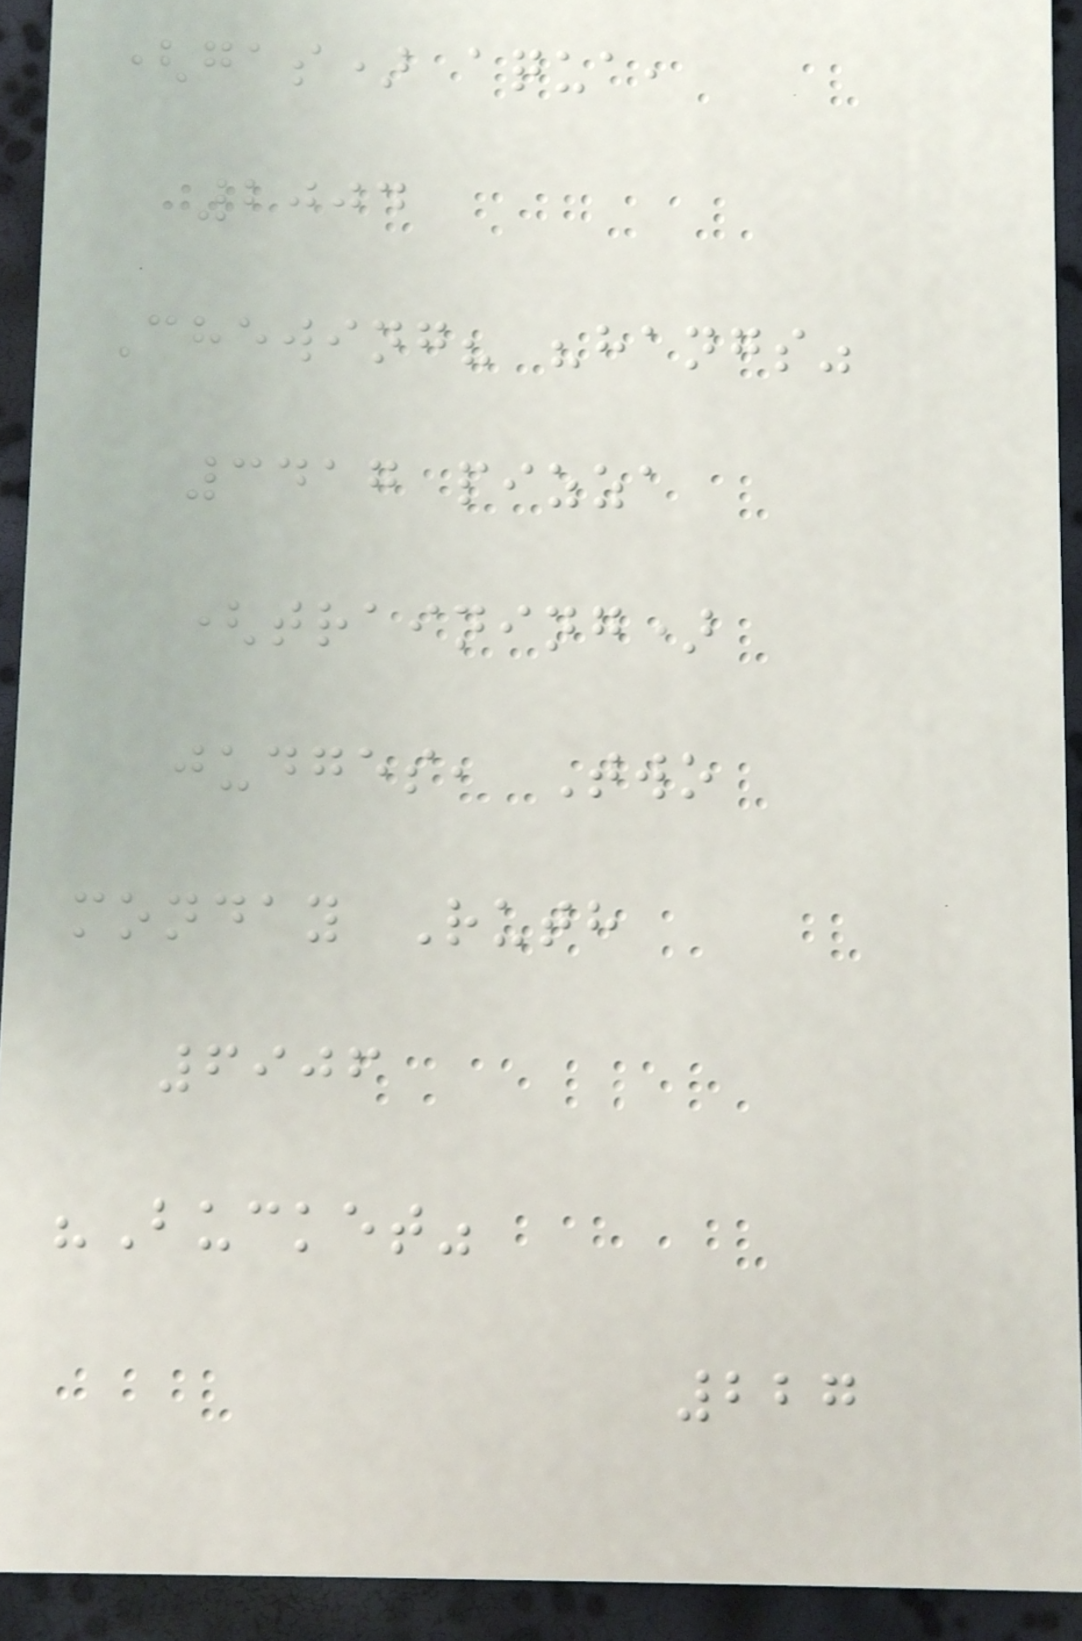(gas) aqua,
2004
Chewing? "hangs"
3417 pizza
(training)
judges, Two
monday Ruth
6906
"Bucket"
227
